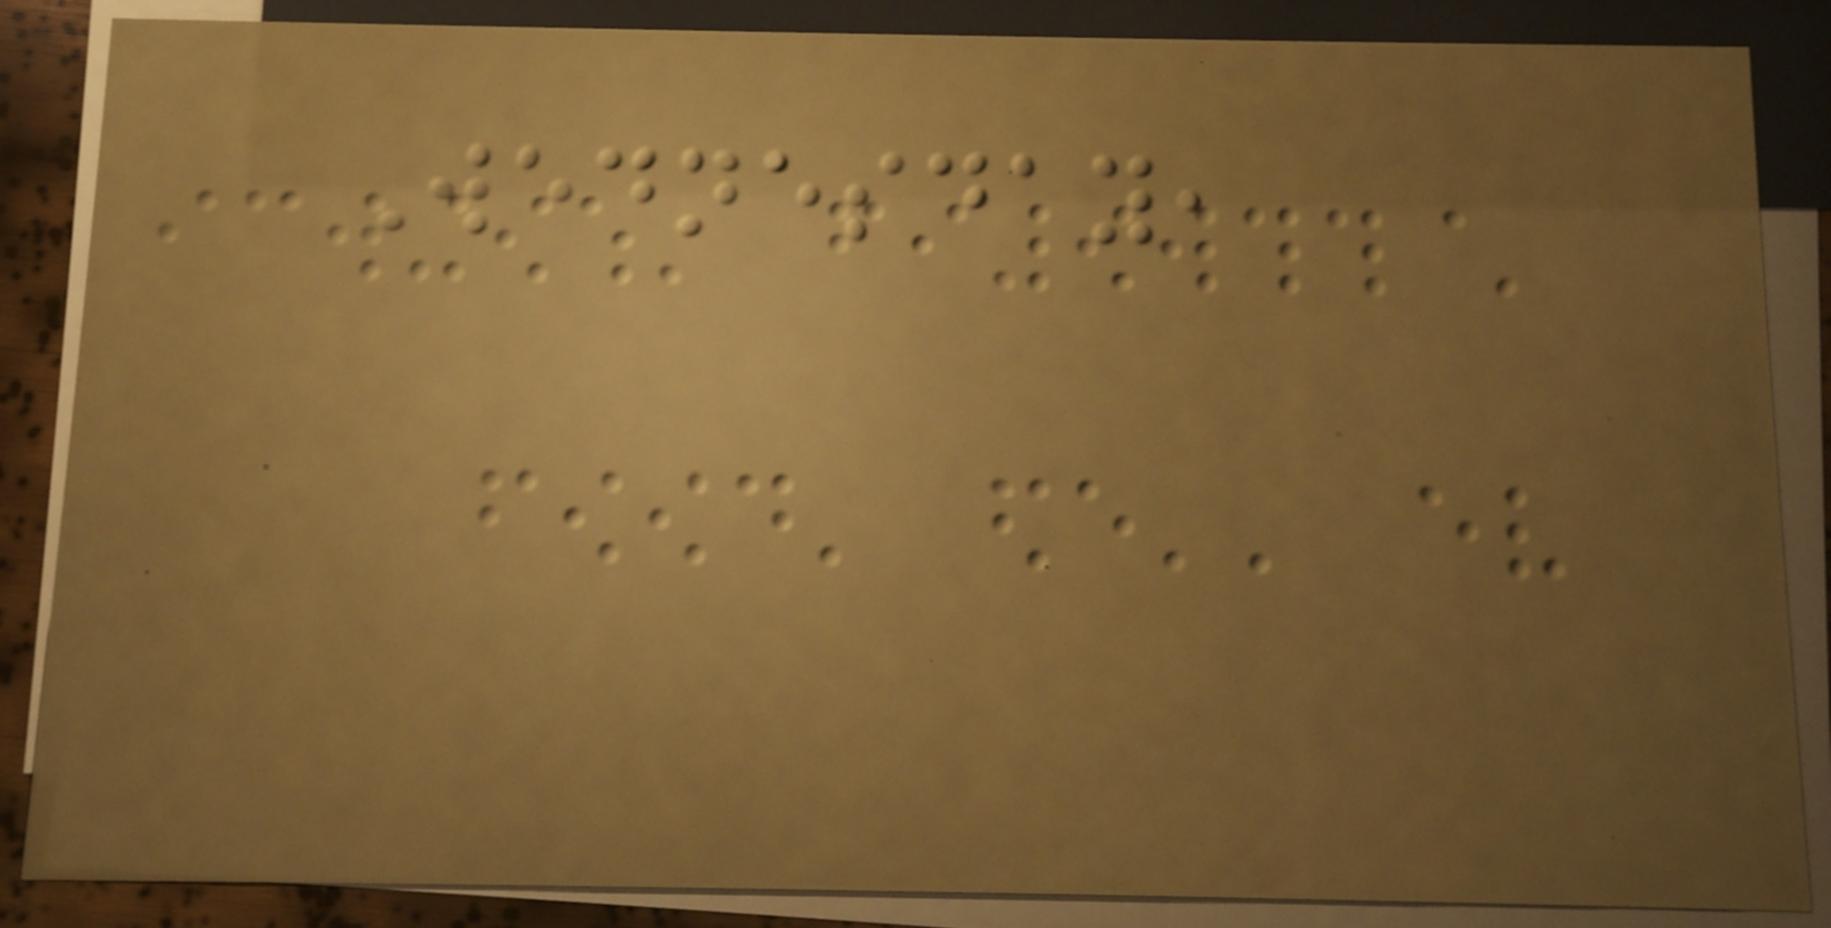Wednesday,
